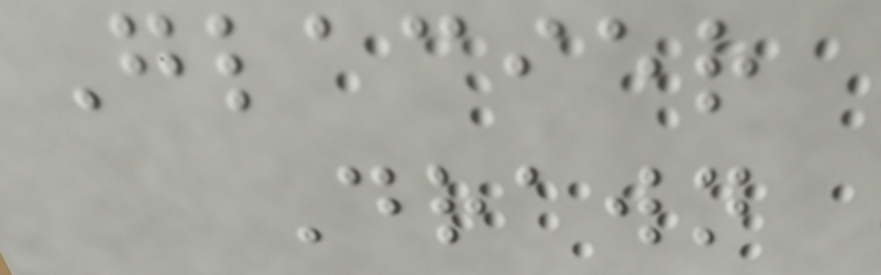Glacier
Drawn
